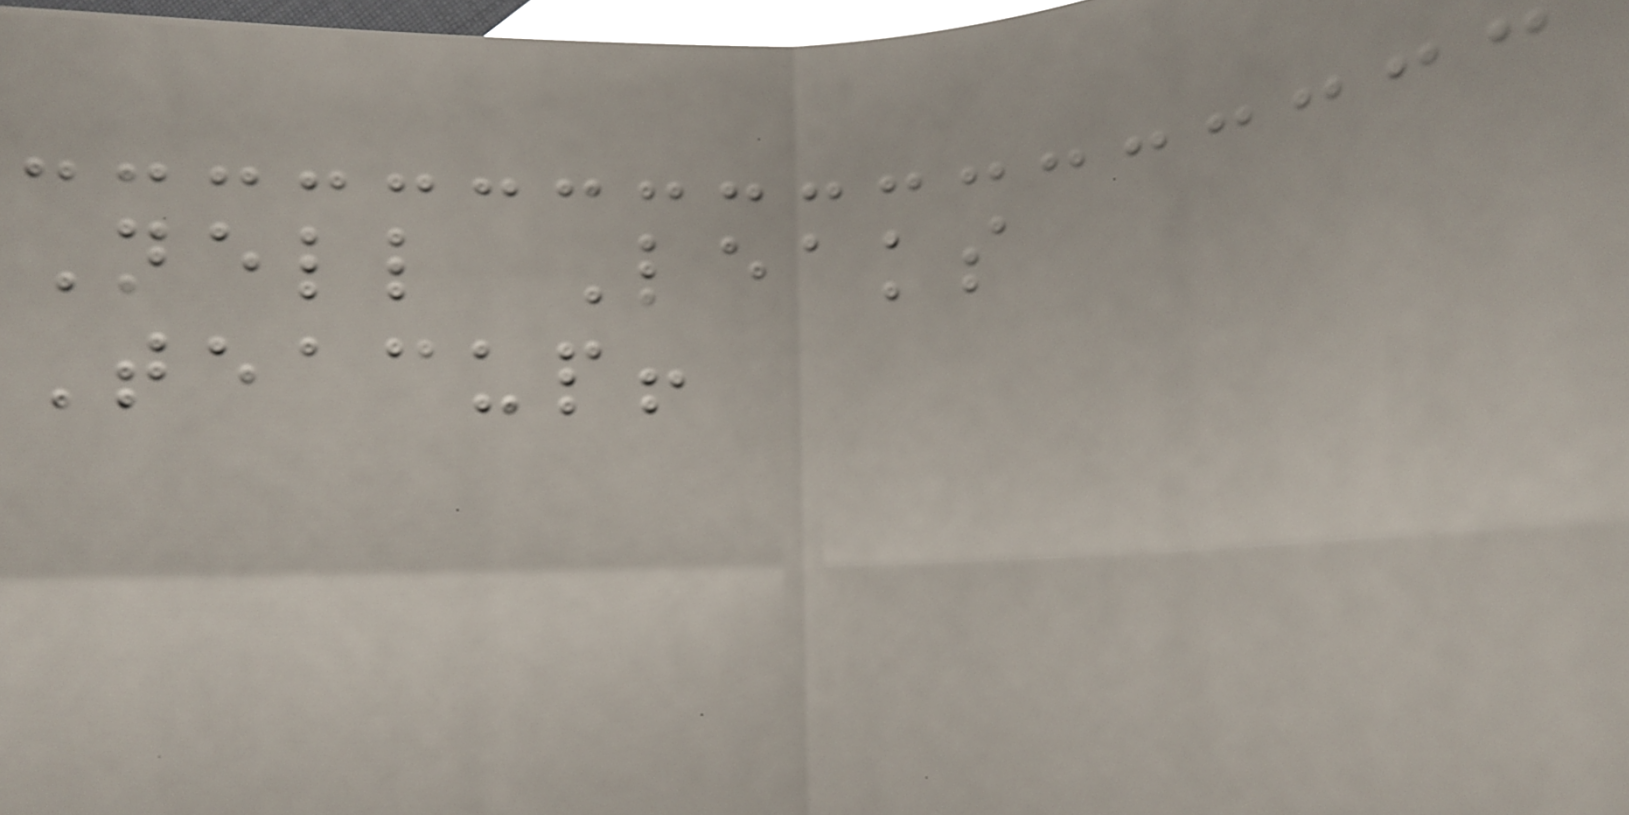Nell Leaks
Teacup!
